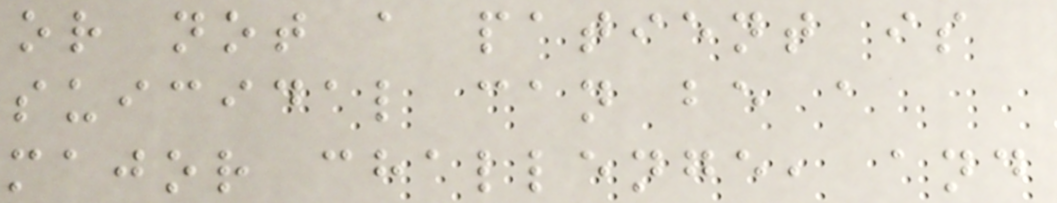or not a patient is
suicidal can be a
major challenge, and
